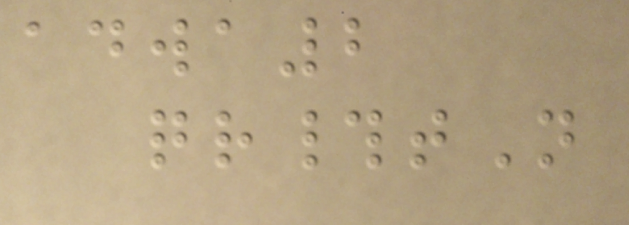adwa2
qr#tN
